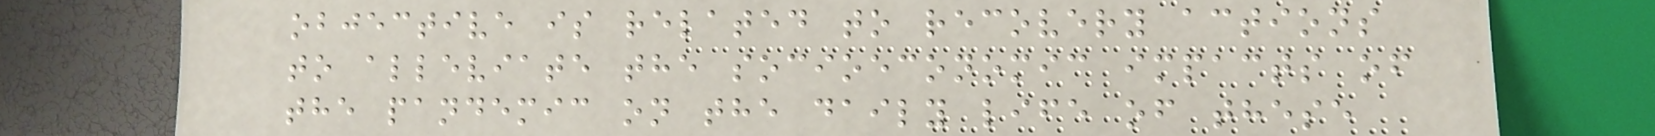objective is related to recovery actions
to alleviate the socioeconomic impacts of
the pandemic on the daily life of these
